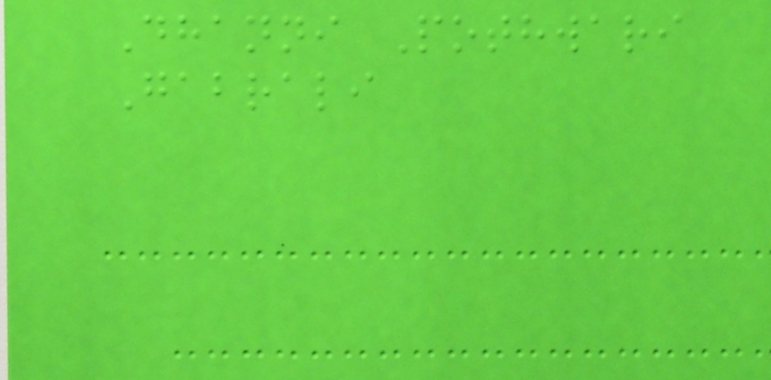Dhanni Pothwari
Gabrali
